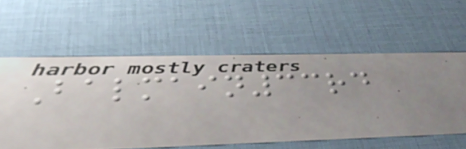Balmain33rd
